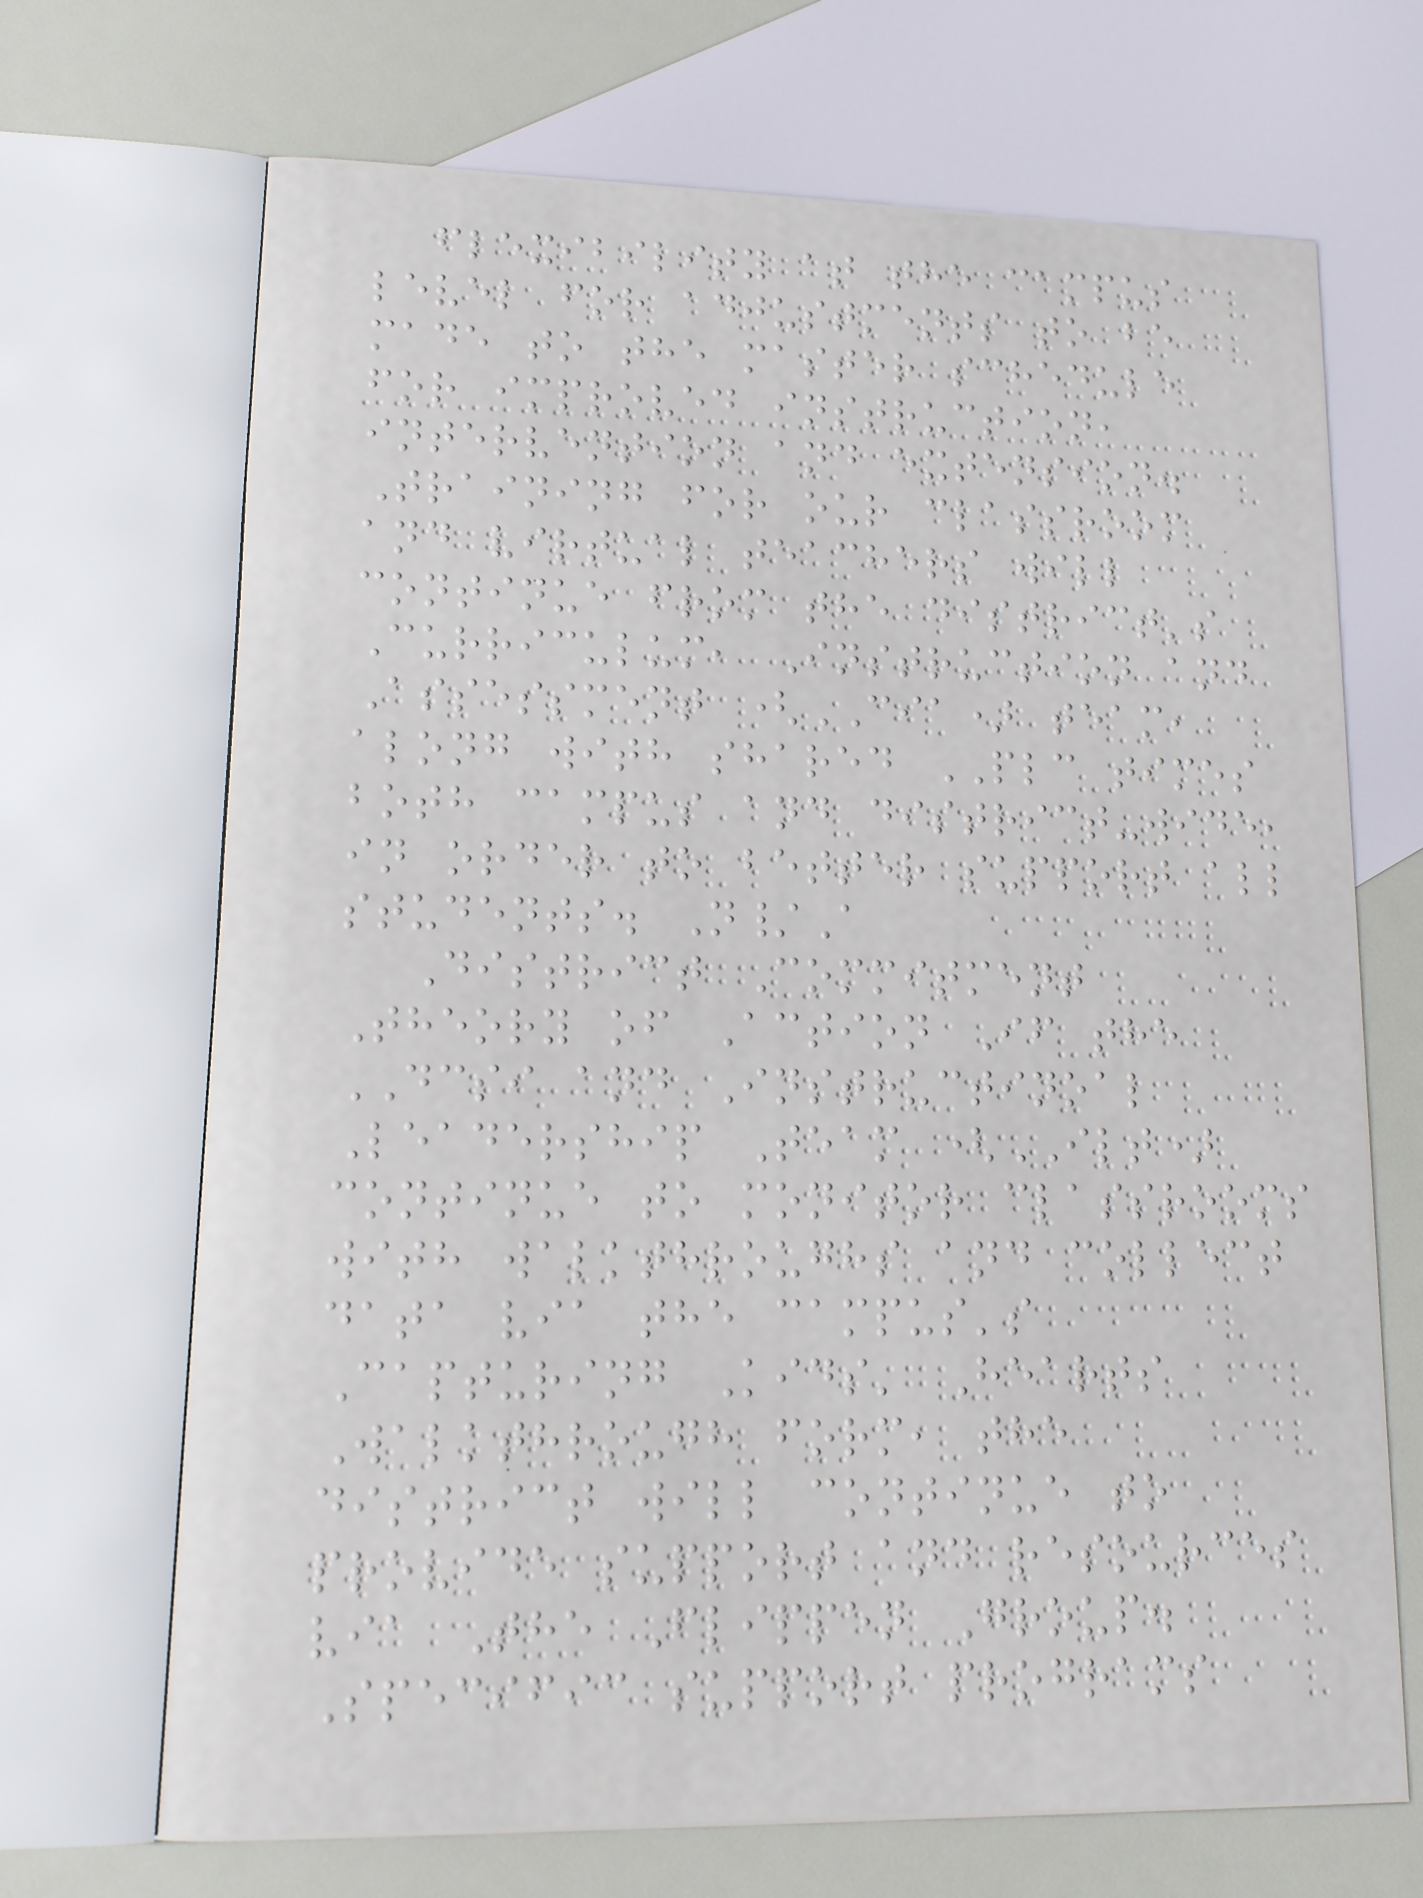flexibility at the campus
level for adjustments to be
made to the master schedule
for improved instruction,
intervention and extension.
Training for our classroom
and virtual teachers will
continue from the district's
Curriculum, Instruction and
Assessment (CIA) team,
along with shared PLC times
both campus and district-wide,
in order to better support all
students. N/A
District Commitment
Theory of Action If the
DCSI and Instructinoal
Leadership Team (ILT)
continue to monitor classrooms
with walkthroughs and collect
data via the campus's
Capturing Kids' Hearts
Walkthrough form, the
district will continue to
provide support and resources
via The Flippen Group.
Specific support programs
